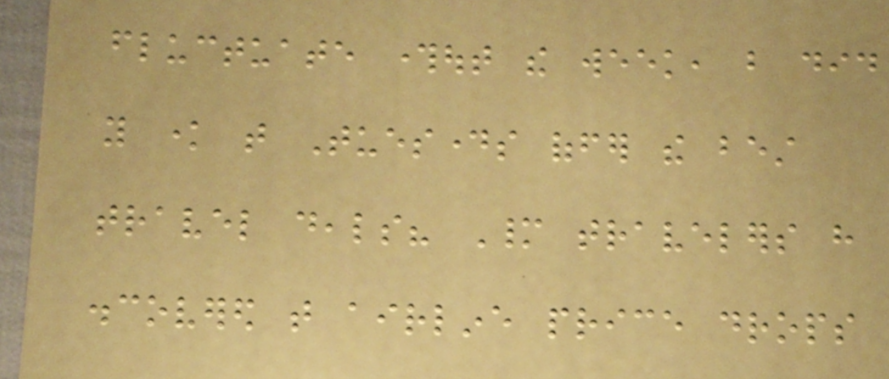fluctuate throughout the week, but did
you know that Tuesdays offer the best
travel deals? Many travelers have
discovered that airline price drops
